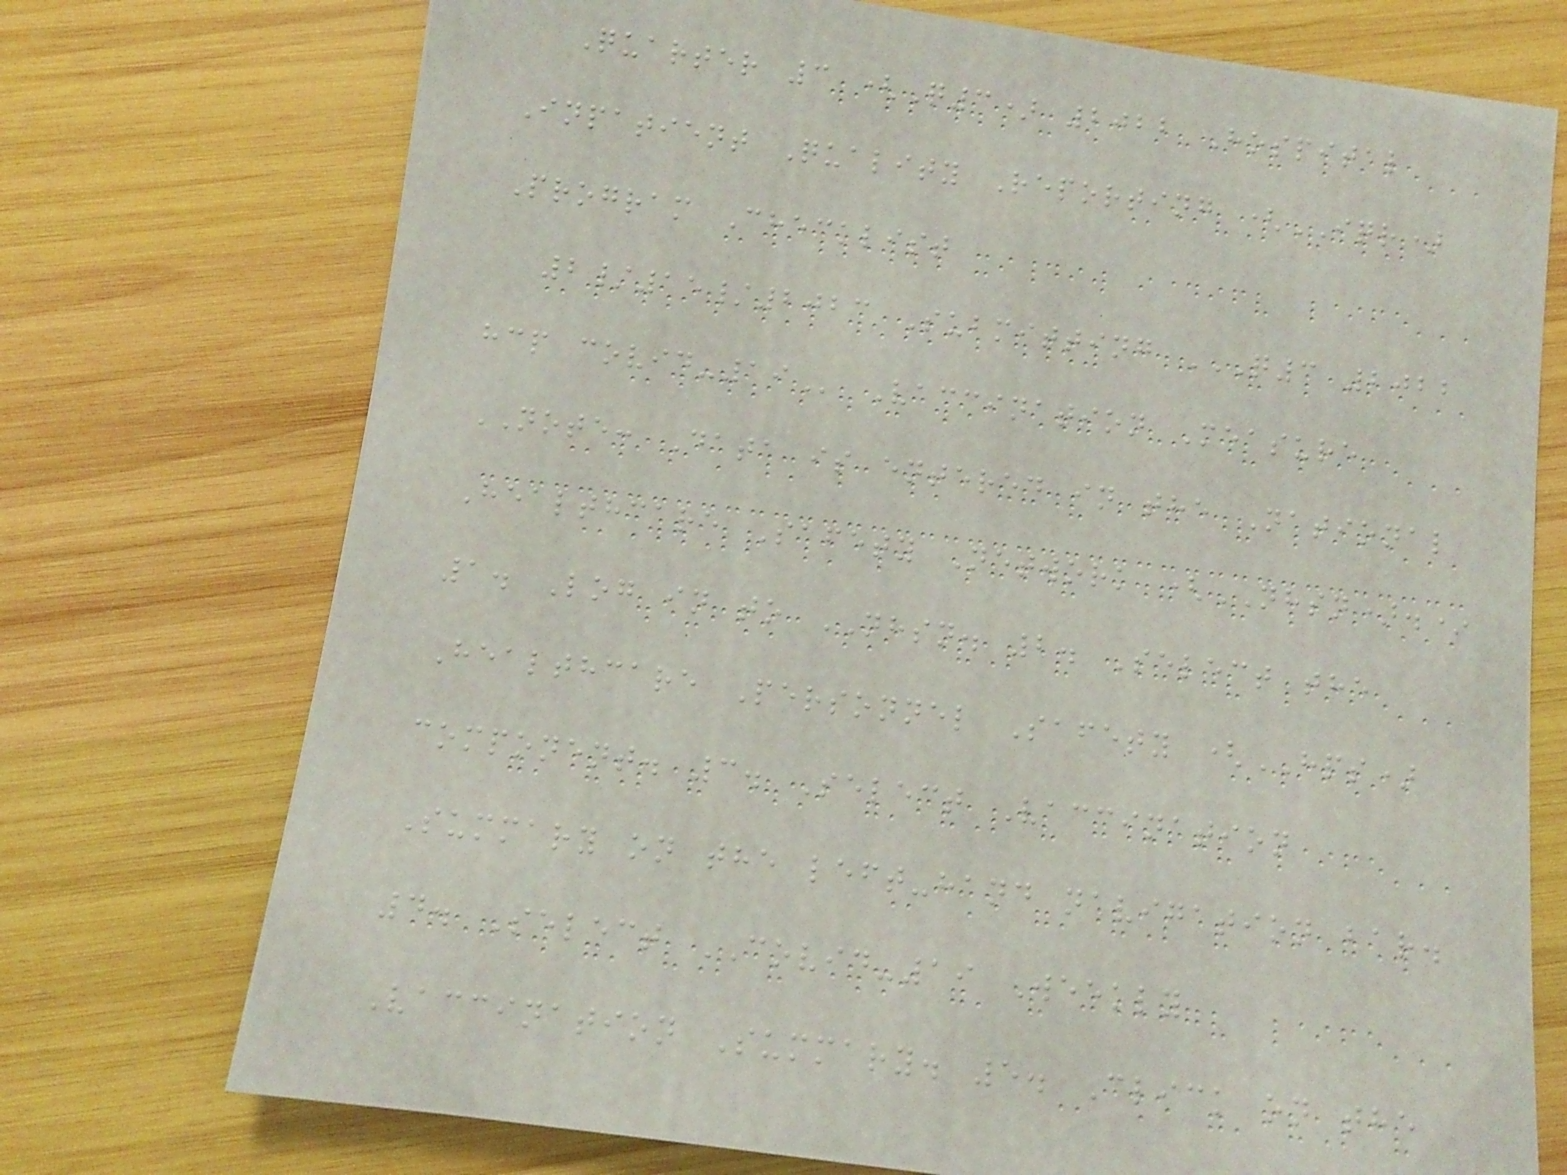Quarter 3 (Q3) 2022 Hospital
Inpatient Quality Reporting (IQR)
Program Checklist
2/15/2023 Submitting Q3 2022
HCP COVID-19 Vaccination Measure
NOTE: Data is entered in the National
Healthcare Safety Network (NHSN).*
1. Log in to NHSN. 2. Select the
Healthcare Personnel Safety (HPS)
component. 3. Select Vaccination
Summary on the left-hand navigation bar.
4. Select COVID-19 Weekly
Vaccination Summary. 5. Click on the
